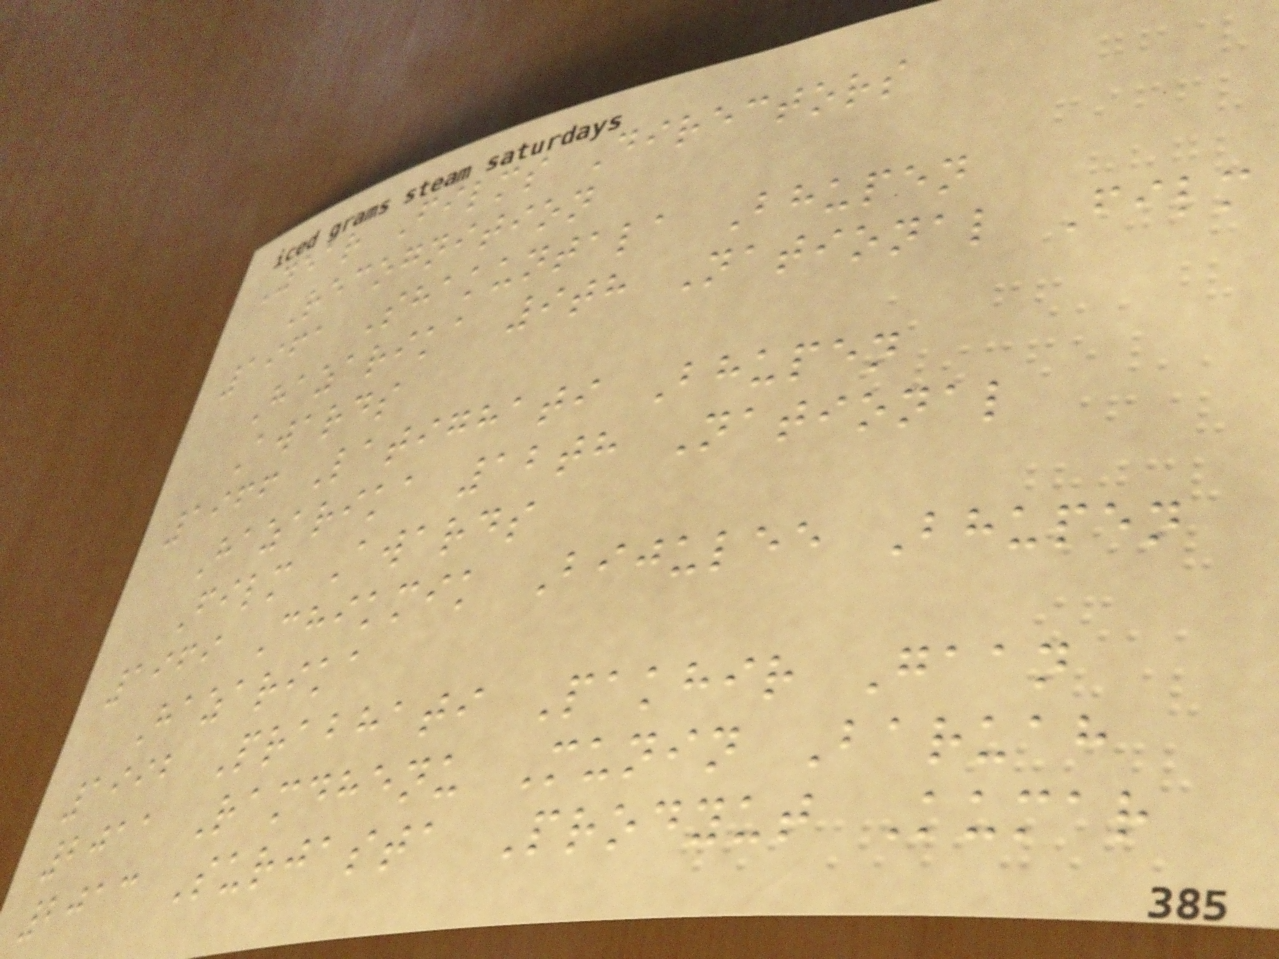Year Films Directors
Recognition
1961 Shakuntala Bhupen
Hazarika 9th National Film
Awards
1966 Latighati Bhupen
Hazarika 12th National
Film Awards
1969 Chikmik Bijulee Bhupen
Hazarika
1992 Prabhati Pakhir Gaan
2011 Ramdhenu Munin Baruah
2013 Surjasta Prodyut Kumar
